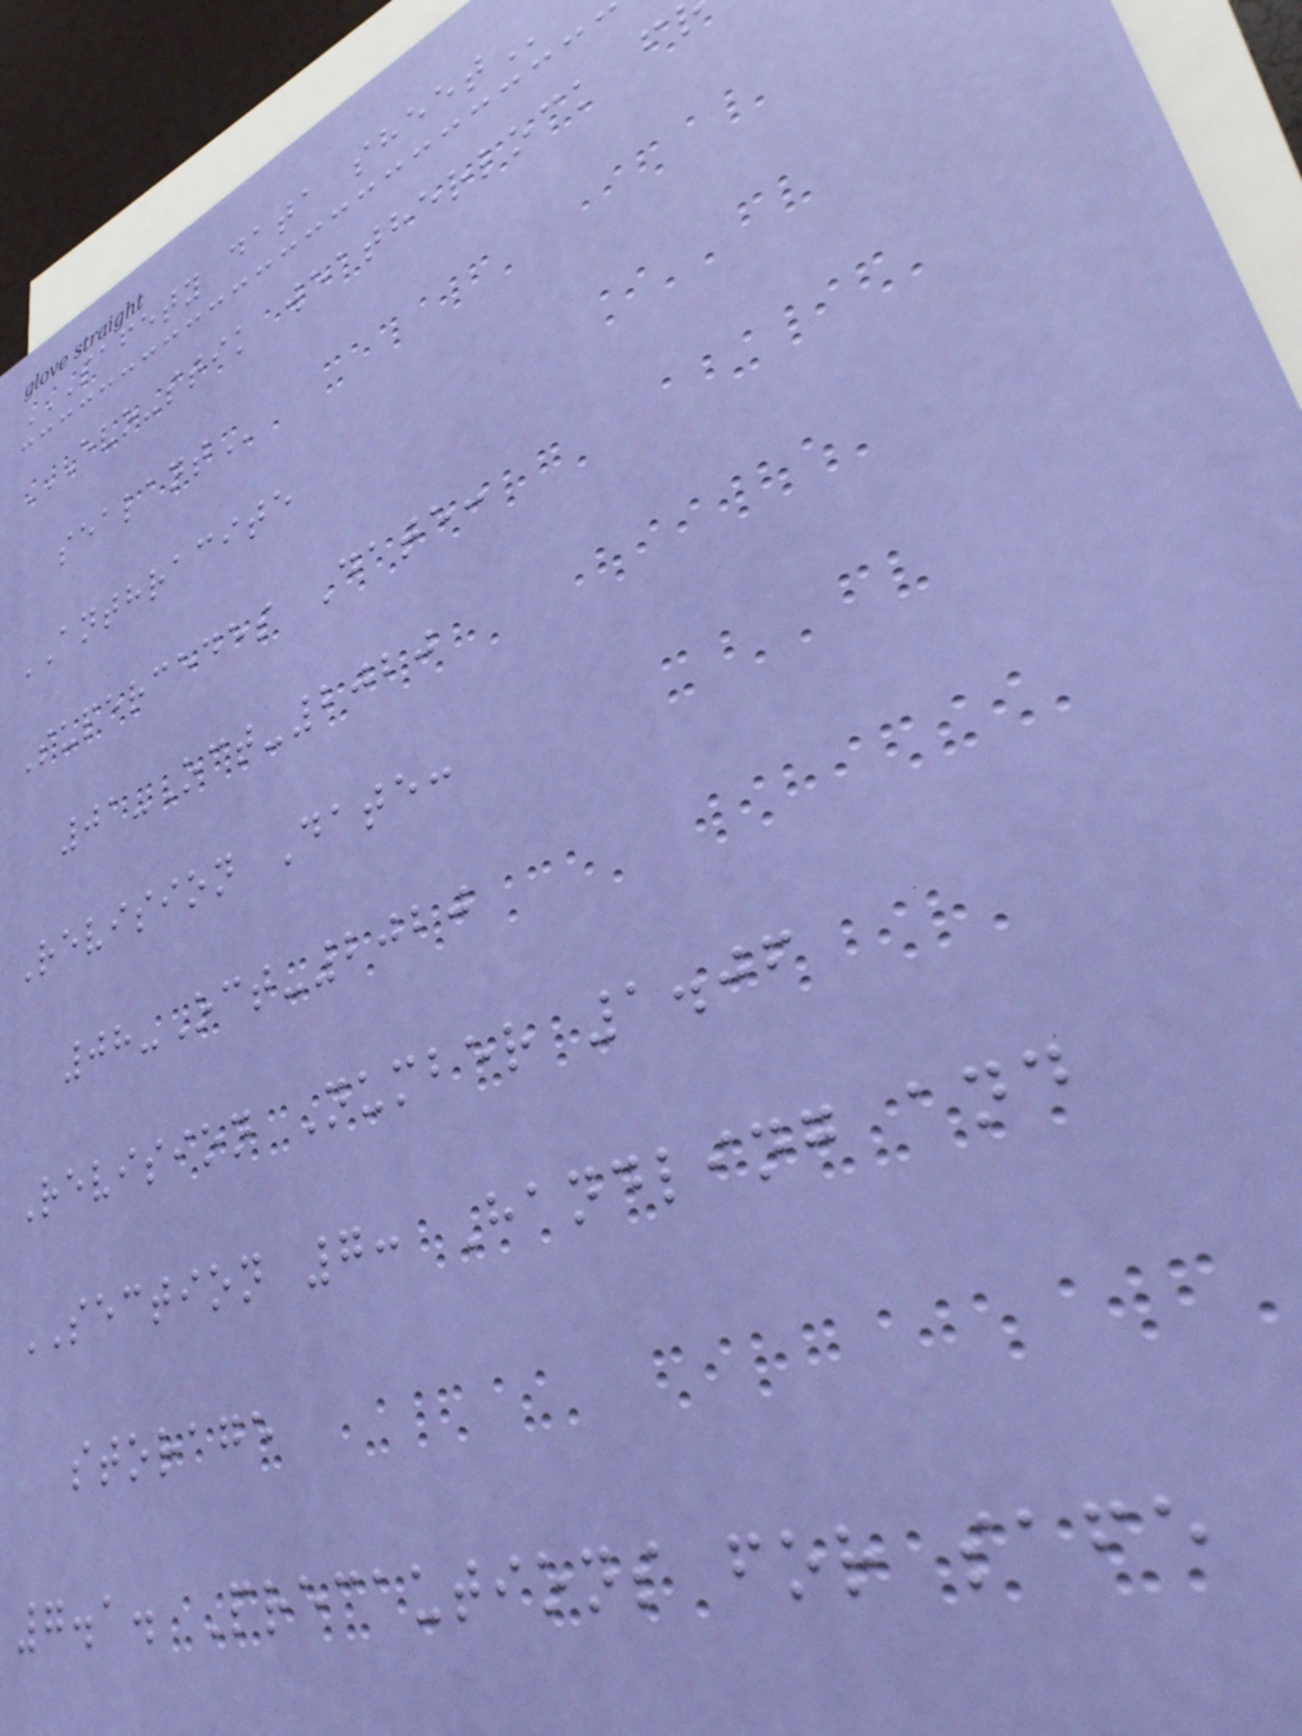SAFETY DATA SHEET
ANTHRACITE
Supercedes Date:
01-Oct-2020
Revision Date:
08-Oct-2020
Revision Number 1.06
SECTION 7: Handling and
storage
7.1. Precautions for safe
